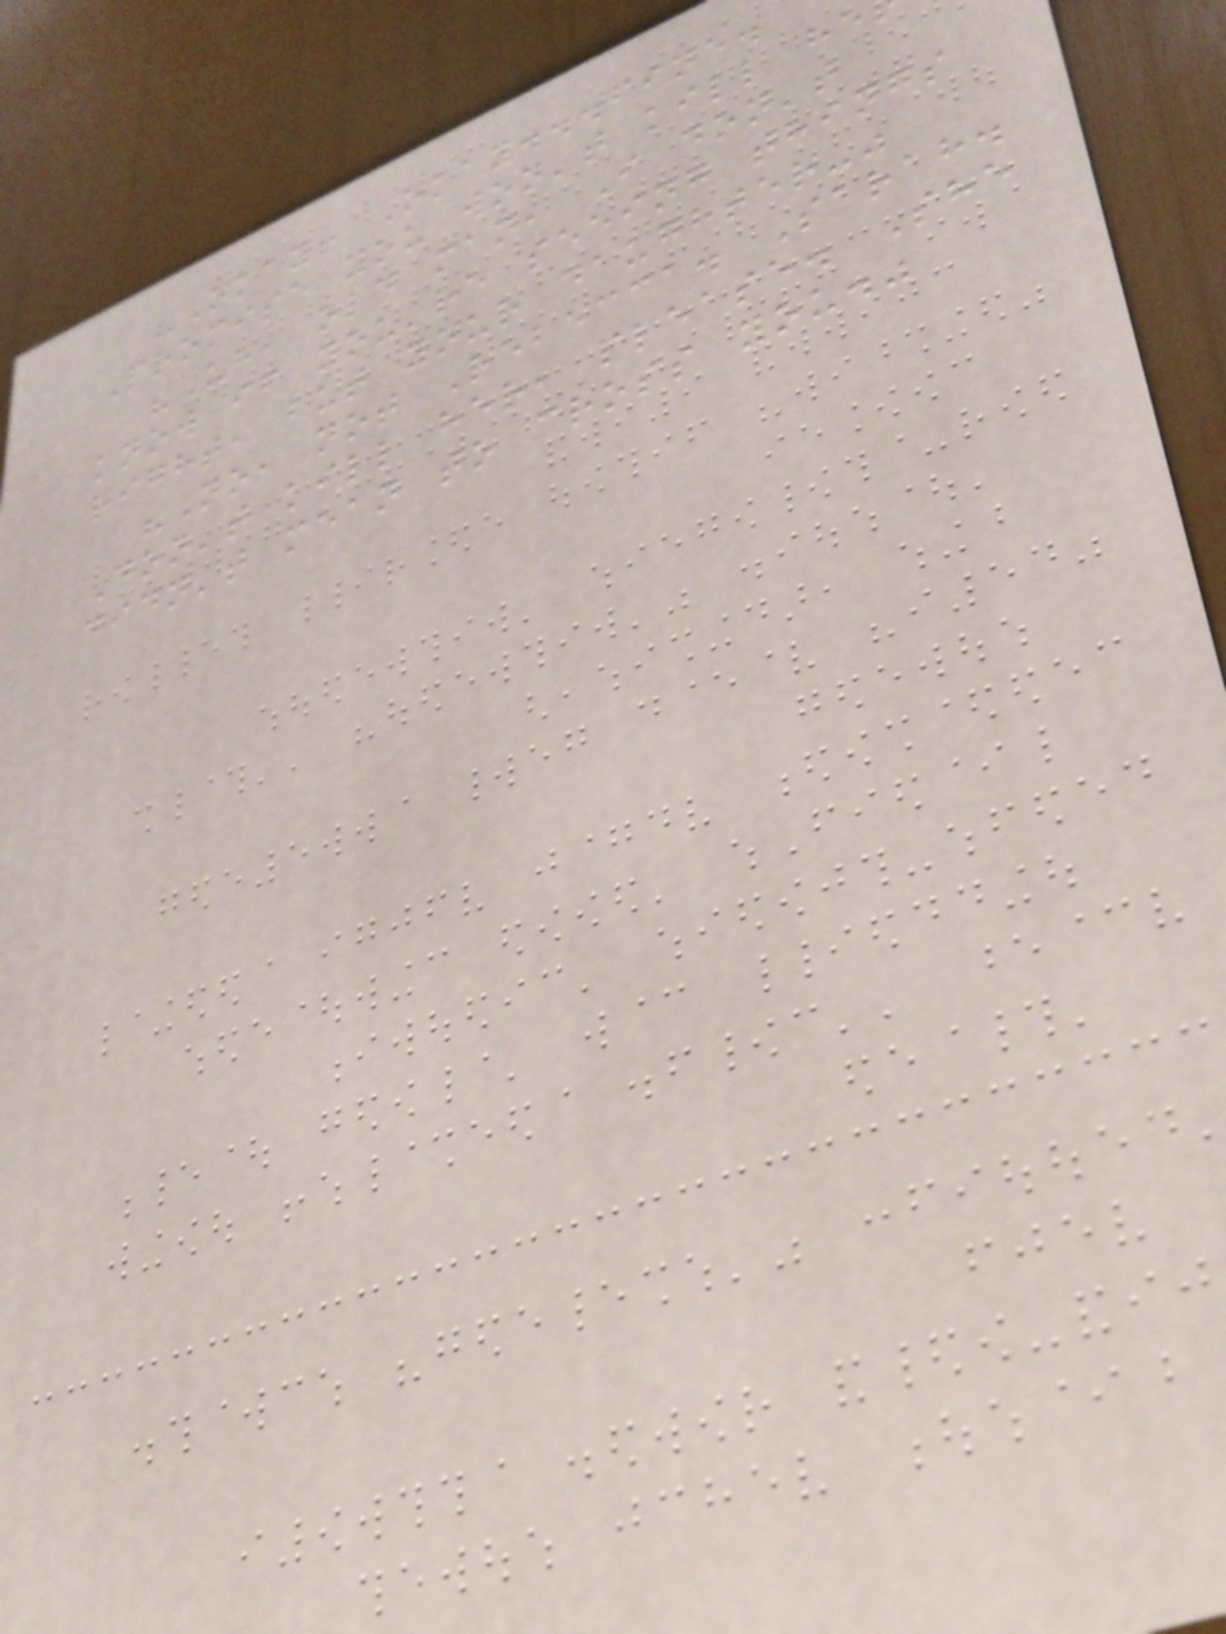"Okay! Okay...fine.
Promise you won't kill he
"Uh, old man, I don't
know if you're seeing things
right, but your daughter-"
"No, not Rebecca. Sarah.
Don't kill her, please. She
didn't mean to cross you."
